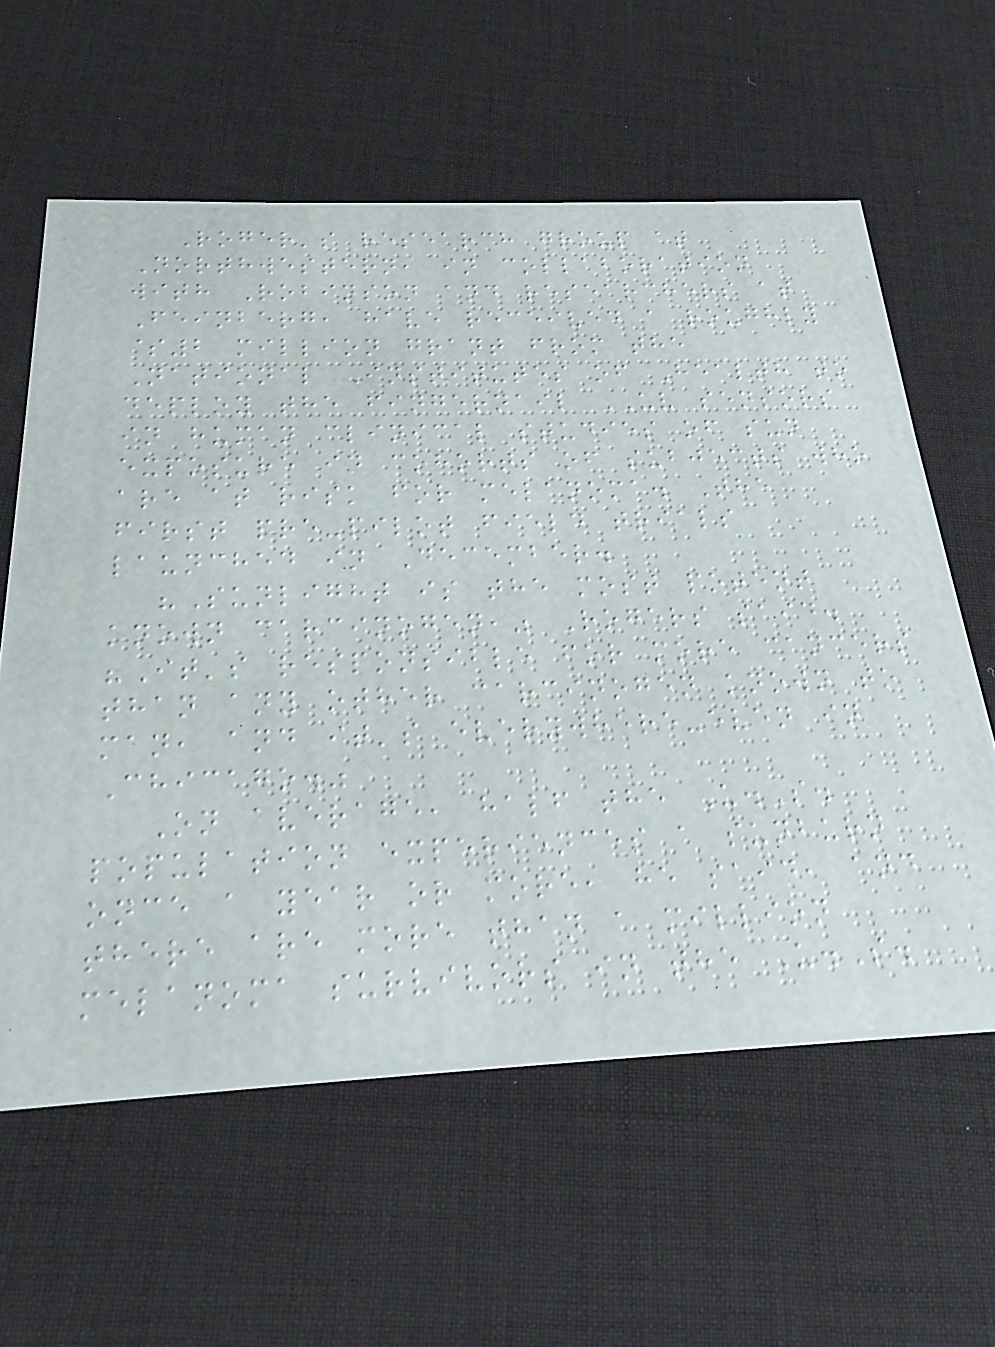Roger's research group at
Northwestern, in collaboration
with Robinson and researchers at
Feinberg, have received a roughly
$2 million grant from the
National Institutes of Health to
deploy the fingernail UV sensors
in human clinical studies of sun
exposure in cohorts of subjects who
are at risk for melanoma. The
first pre-pilot field trials
launched in December.
"Sunlight is the most potent
known carcinogen," Rogers said.
"It's responsible for more cancers
than any other carcinogen known to
man, and it's everywhere-even in
Chicago."
On average, half the U.S.
population experiences a sunburn
once a year or more, he said, and
there are more than a million
melanoma survivors in the U.S.
